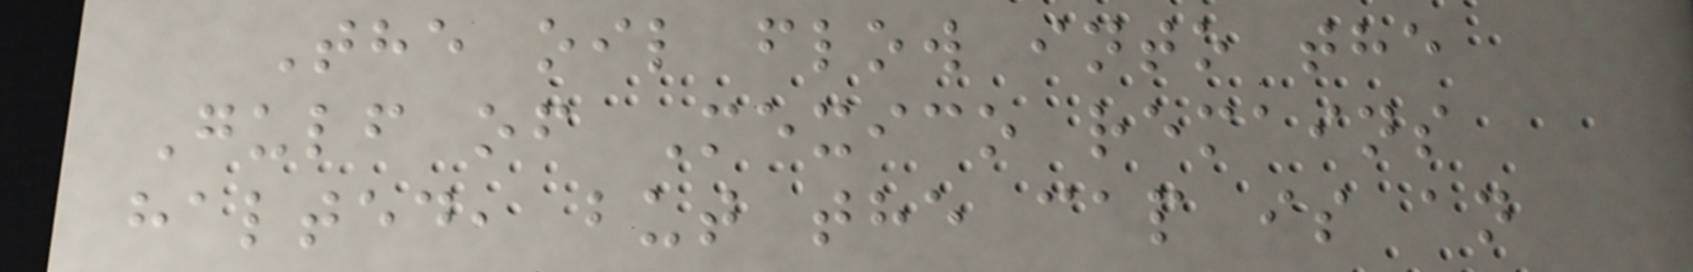The oil flow into the
Gulf of Mexico remains
halted, but the cap is an
